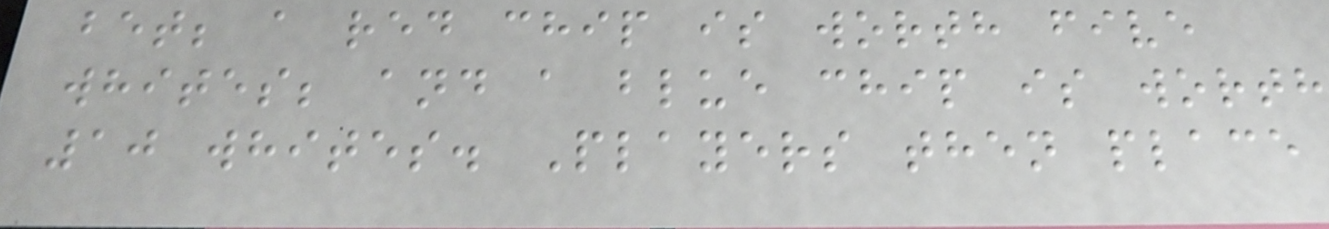bet; a red chip is worth five
whites; and a blue chip is worth
10 whites. Players then place
